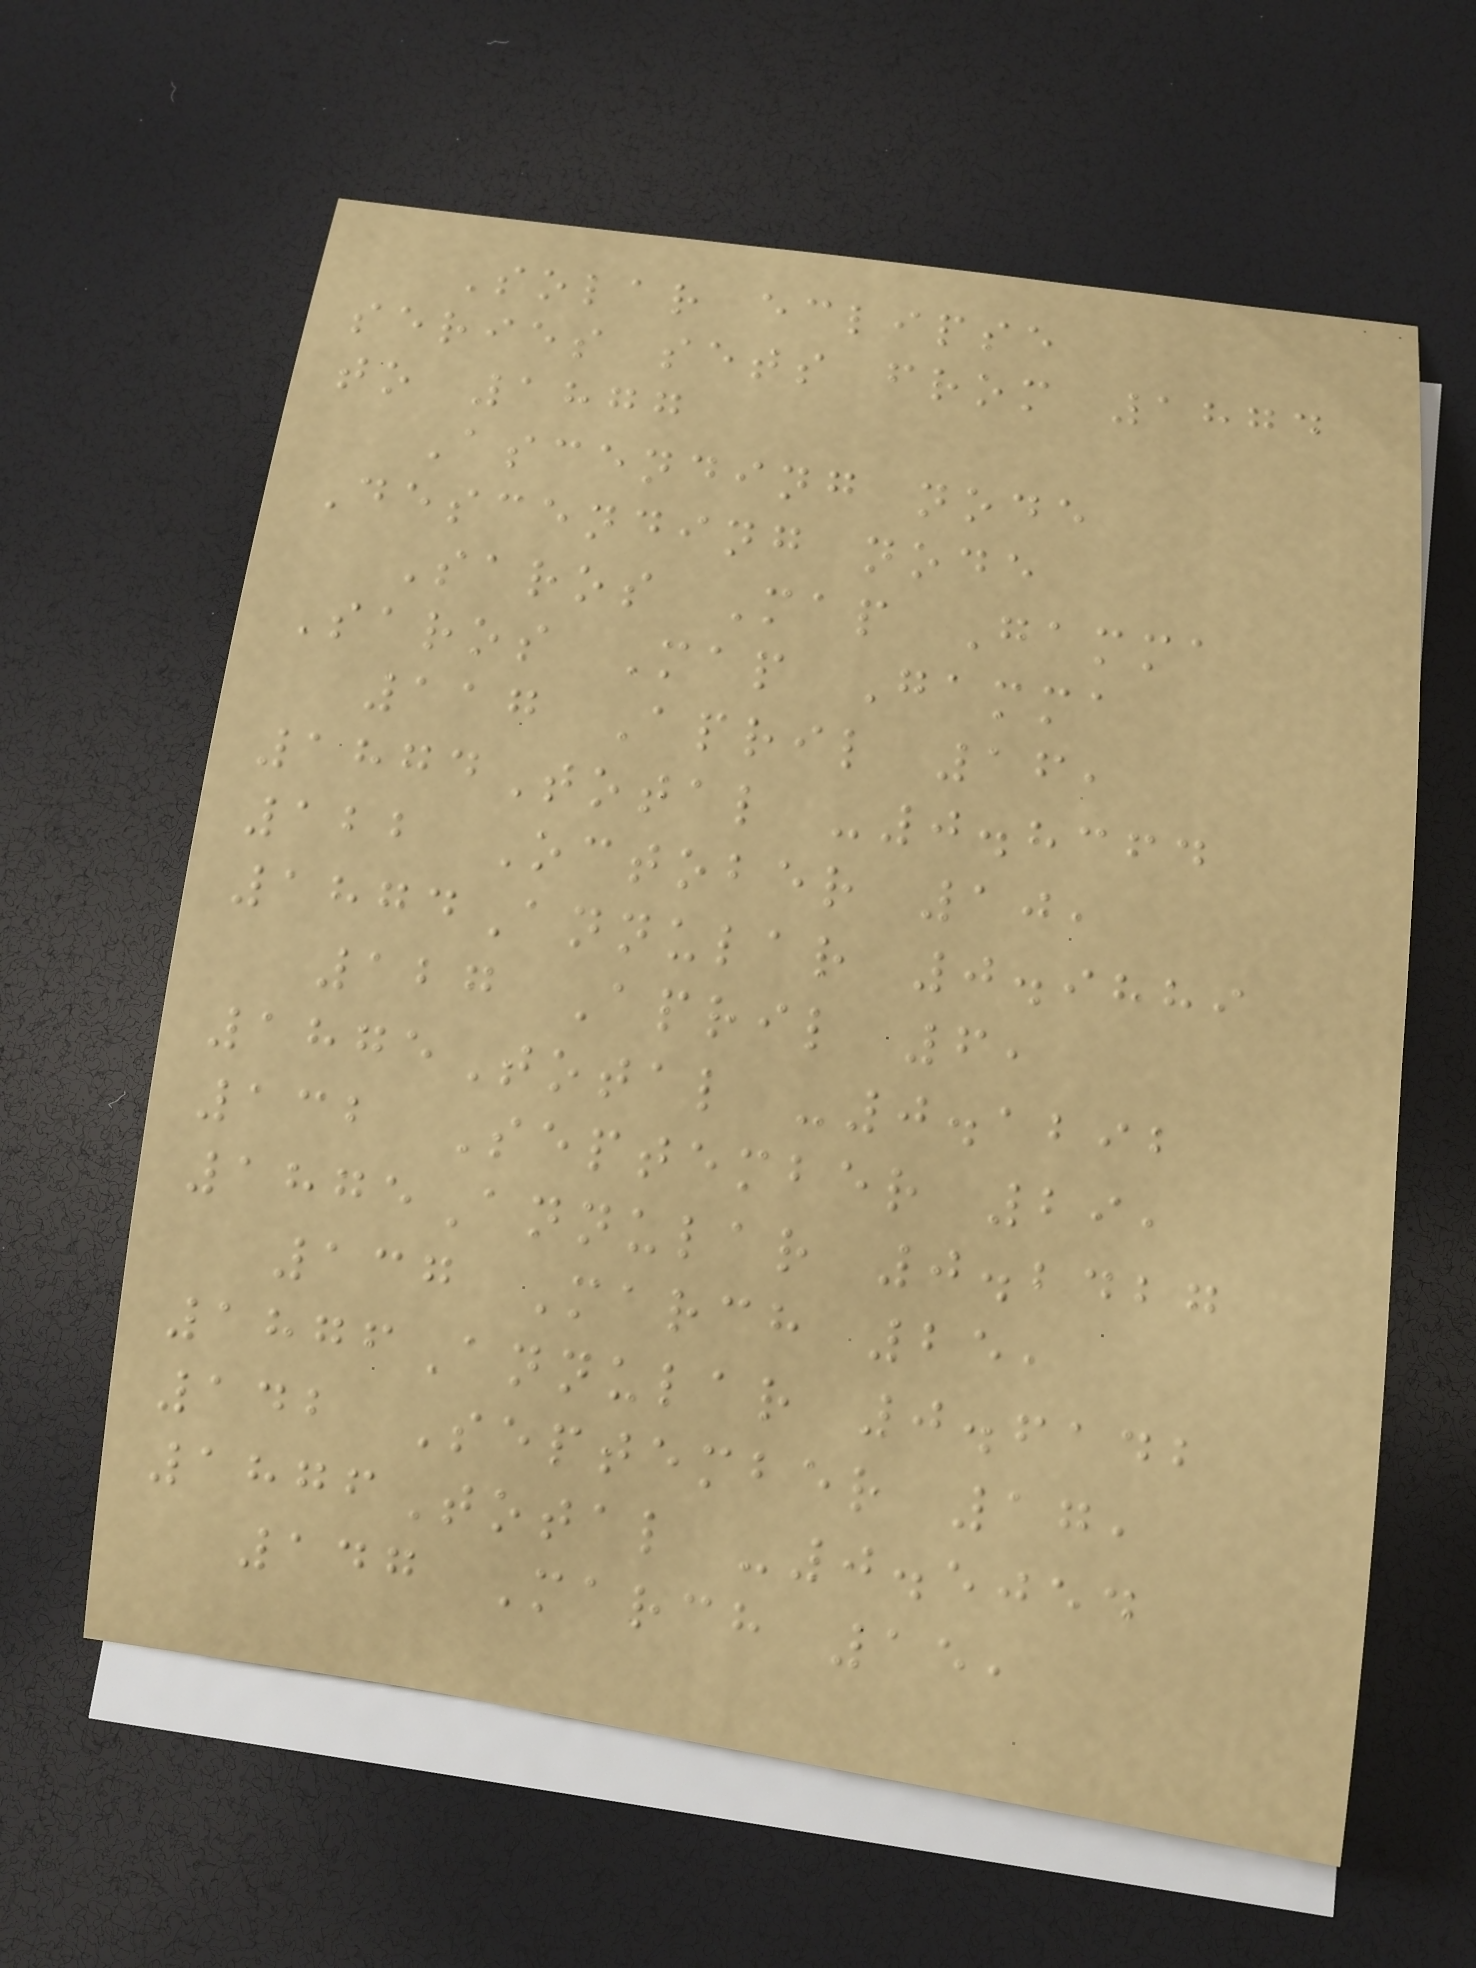Solar eclipse
series sets from 1874
to 1877
Ascending node
Descending node
Saros Map Gamma
Saros Map Gamma
117 April 16,
1874Total -0.8364
122 October 10,
1874Annular 0.9889
127 April 6,
1875Total -0.1292
132 September 29,
1875Annular 0.2427
137 March 25,
1876Annular 0.6142
142 September 17,
1876Total -0.5054
147 March 15,
